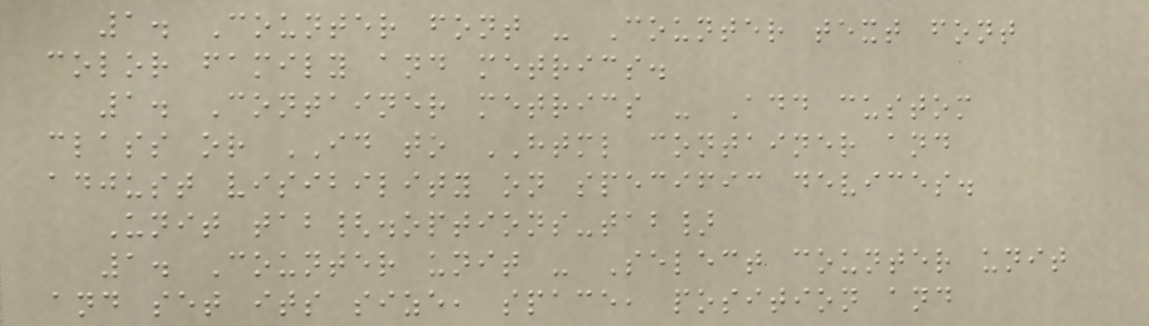1. Counter font - Counter text font
color family and metrics.
1. Container metrics - Add custom
class or ID to HTML container and
adjust visibility on specific devices.
Unit tab{.options-tab}
1. Counter unit - Select counter unit
and set its size, space, position and
